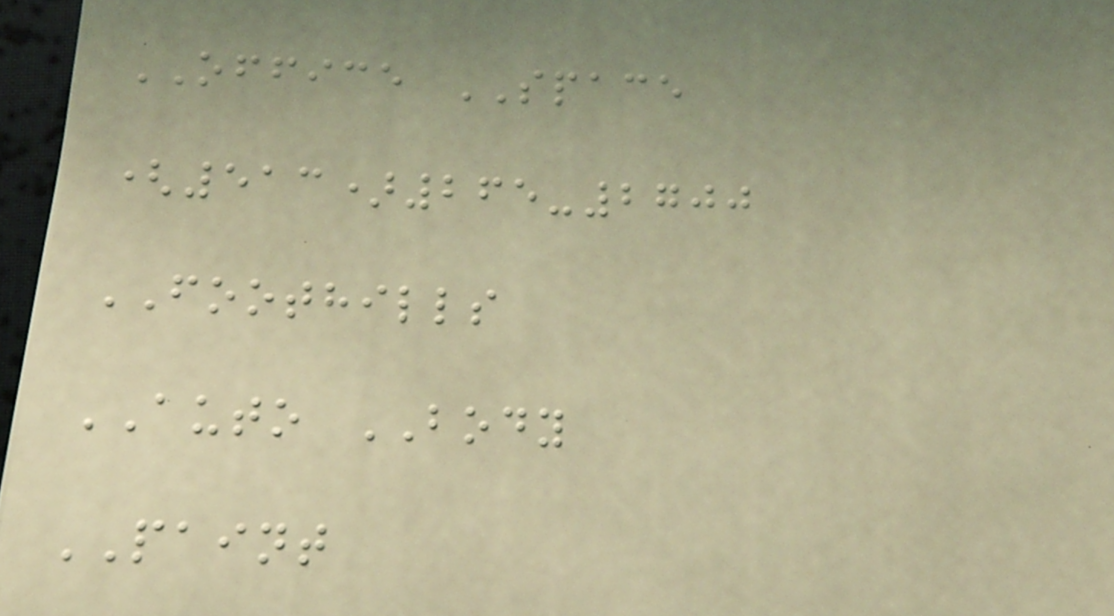OFFICE SPACE
(513)265-2700
FOOTHILLS
AUTO BODY
PAINT
